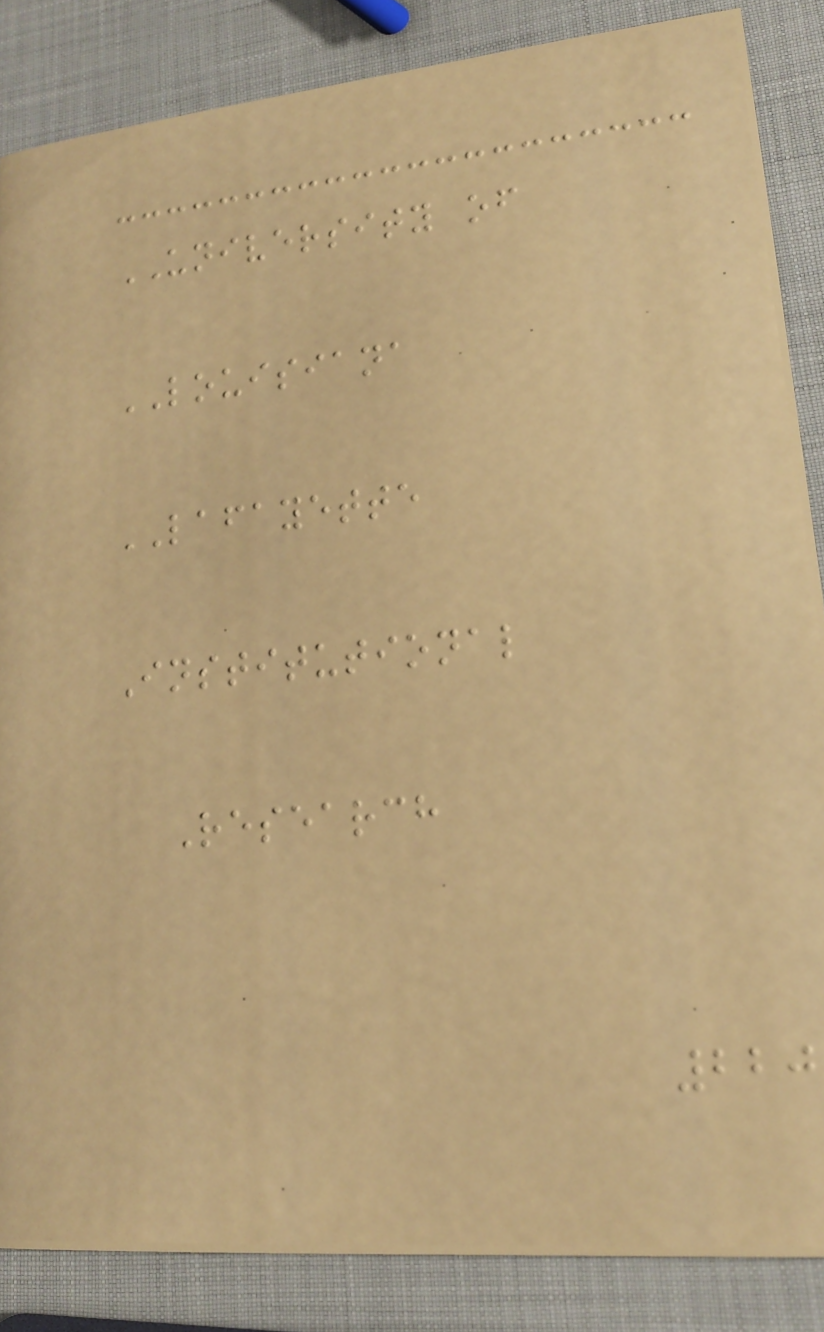UNIVERSITY of
LOUISIANA
LAFAYETTE
Institutional
Research
220
